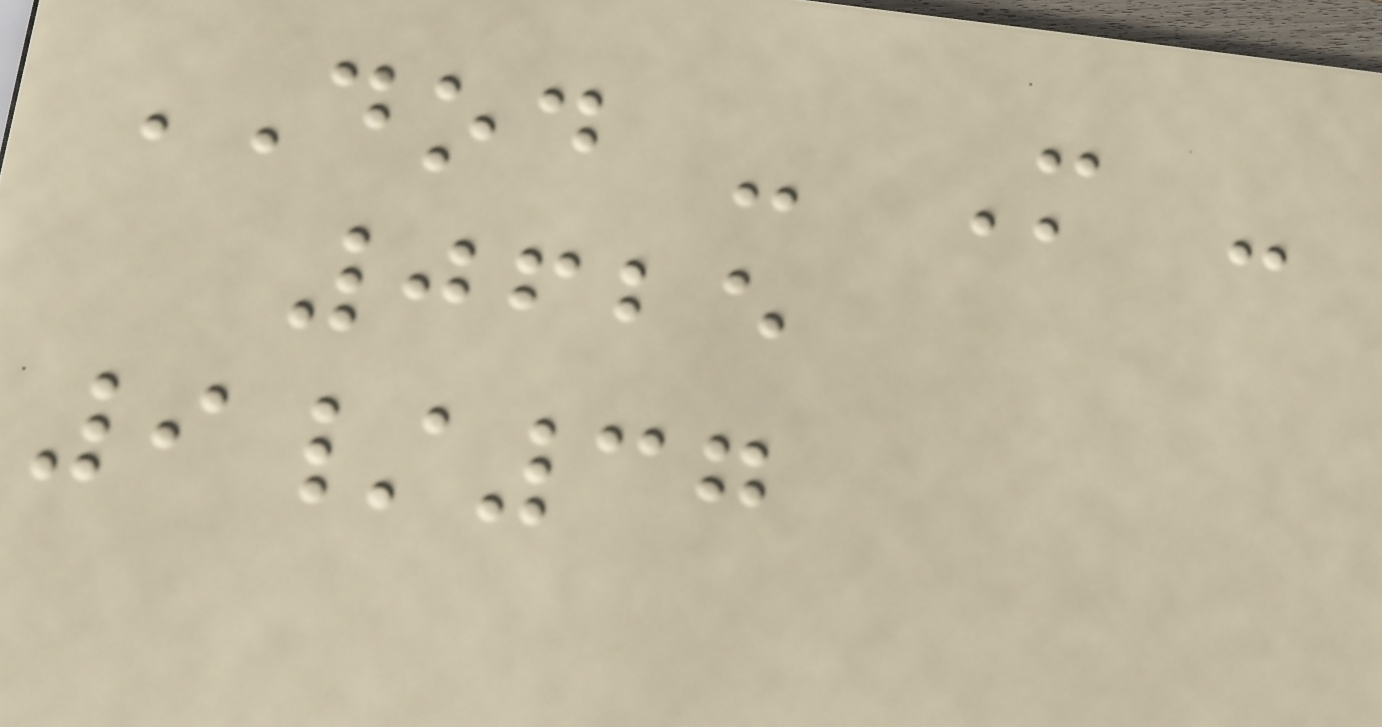DOD - M -
0625
9/37
